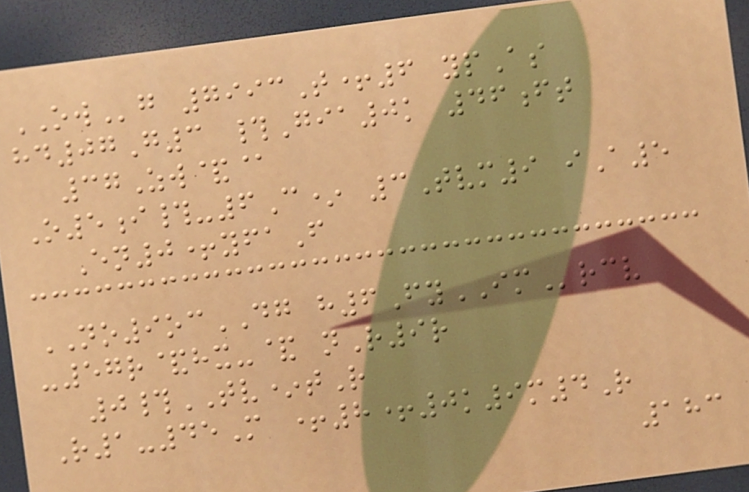OWg 7993T+6 ypAs
hd07G3 #Gia0k 46ft
37Zw&@
O5i#-6C* 3Tvm9 iA5
En0+yfaF
NO9ocDG h6FyIMrcv
-57r&hx-& nR9r
0#TV*tR
R1-45M +8+0k9m4R
183
